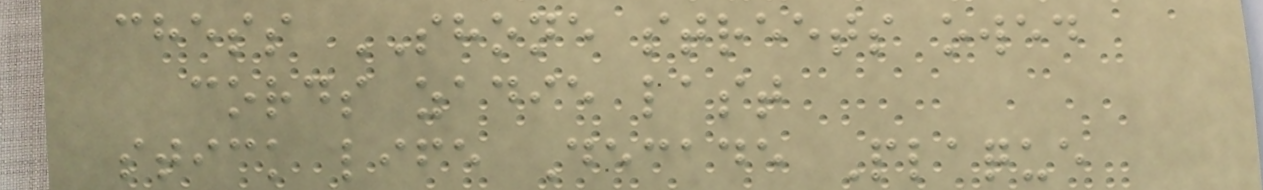chess SHONE streets owed
cords zadie last
stick life Decade Plaque
